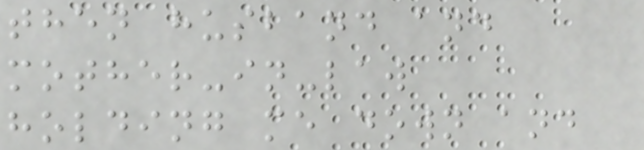then husband and
mother-in-law
holding me down and
